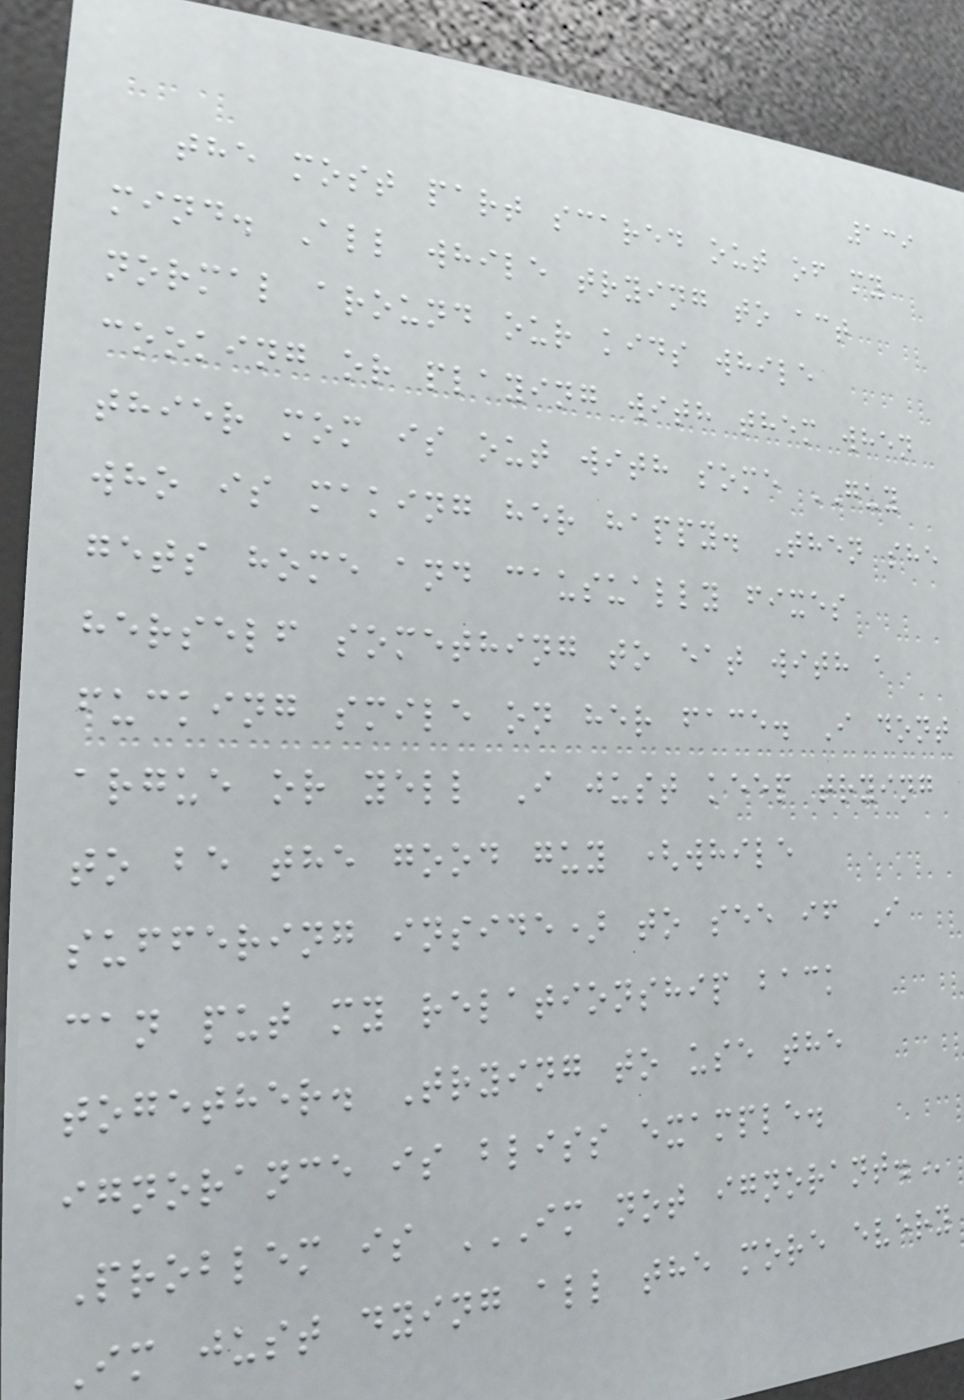139
the most part scared out of my
mind. All while trying to act
normal around our kids while
cooking or playing with them when
thier mom is out with some GUY
who is making her happy. Then she
gets home and causually fixes
herself something to eat with a
fucking smile on her face. I dont
argue or yell I just keep trying
to be the good guy (while
suffering inside) to see if I
can put my relationship back
together. Trying to use the
ignorance is bliss example.
Problem is IM NOT IGNORANT.
Im just dying all the more every
